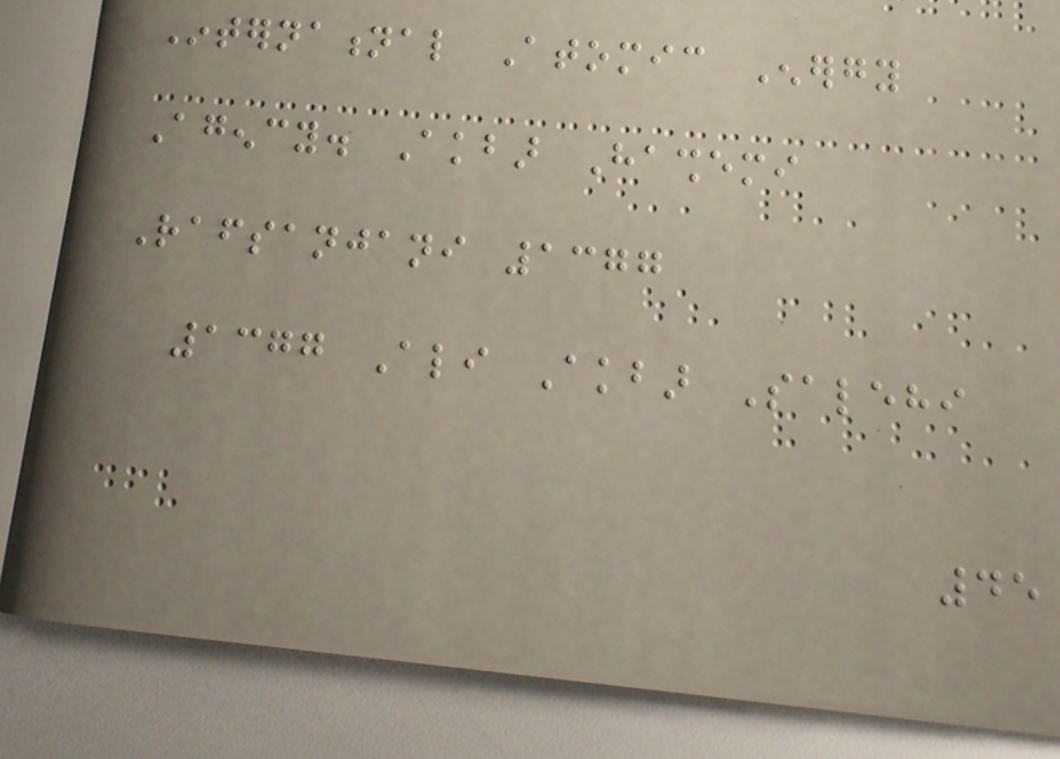International Atomic Energy
Agency. Akbar Hashemi
Rafsanjani 1377
1377 Ali Akbar Salehi
45
